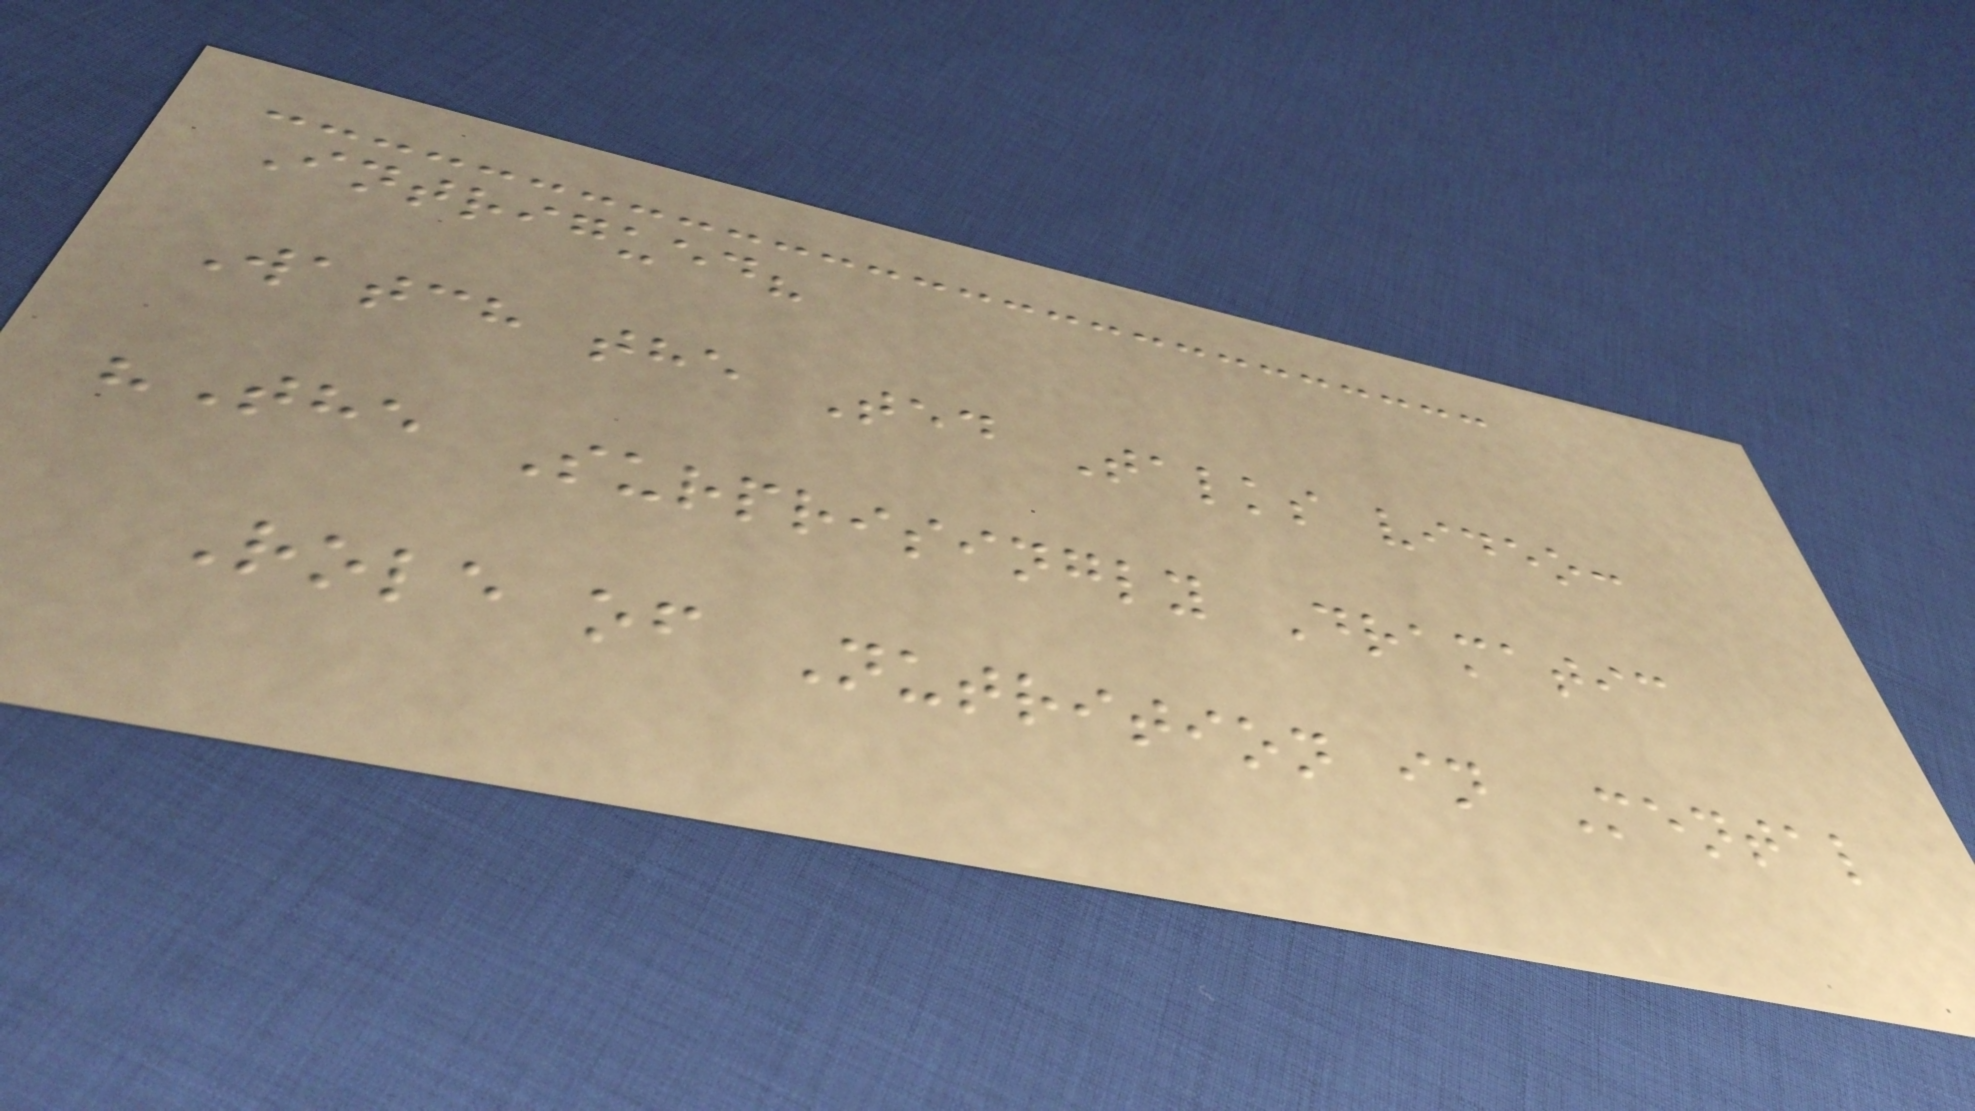Intrigued?
Watch the Ted Talks video:
"The Surprisingly Dramatic
Role of Nutrition in Mental
